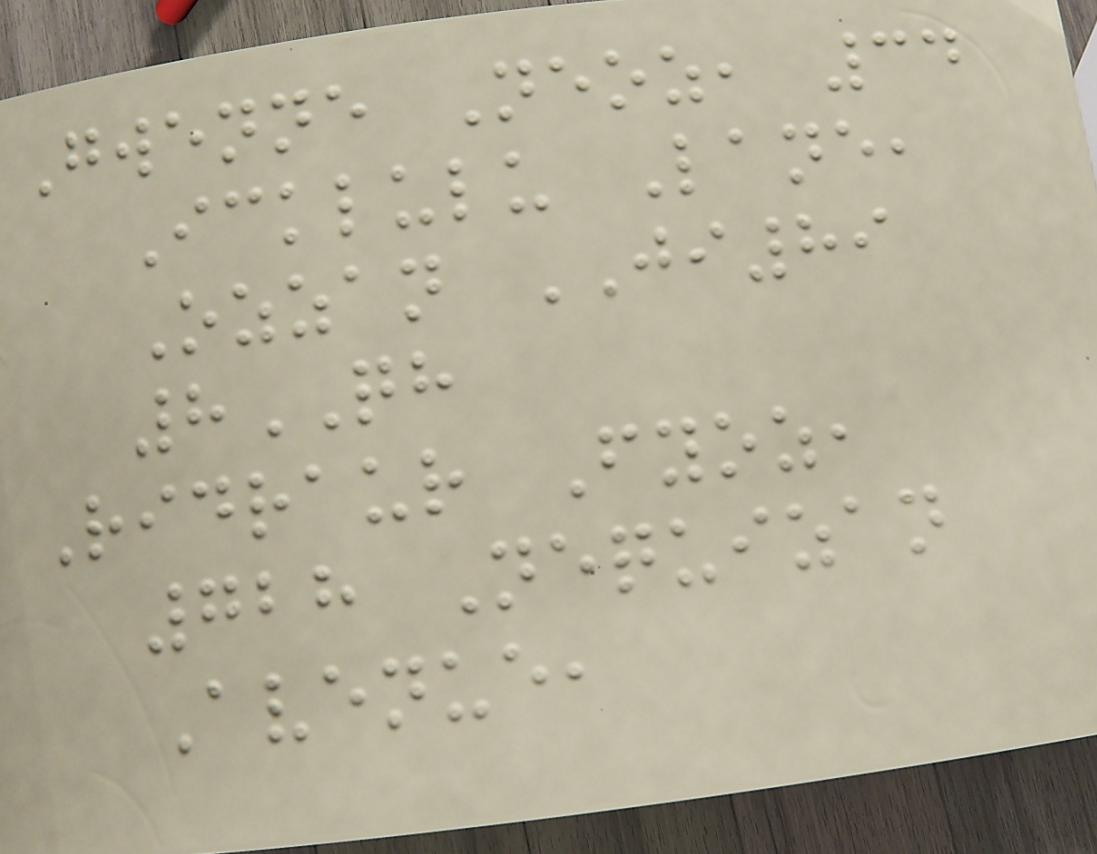Gwenne Neoz, 34
Icklulu Lane,
Ozzan JI89
8QH
Ridraur Fyoz,
728 Nequizan
Avenue,
